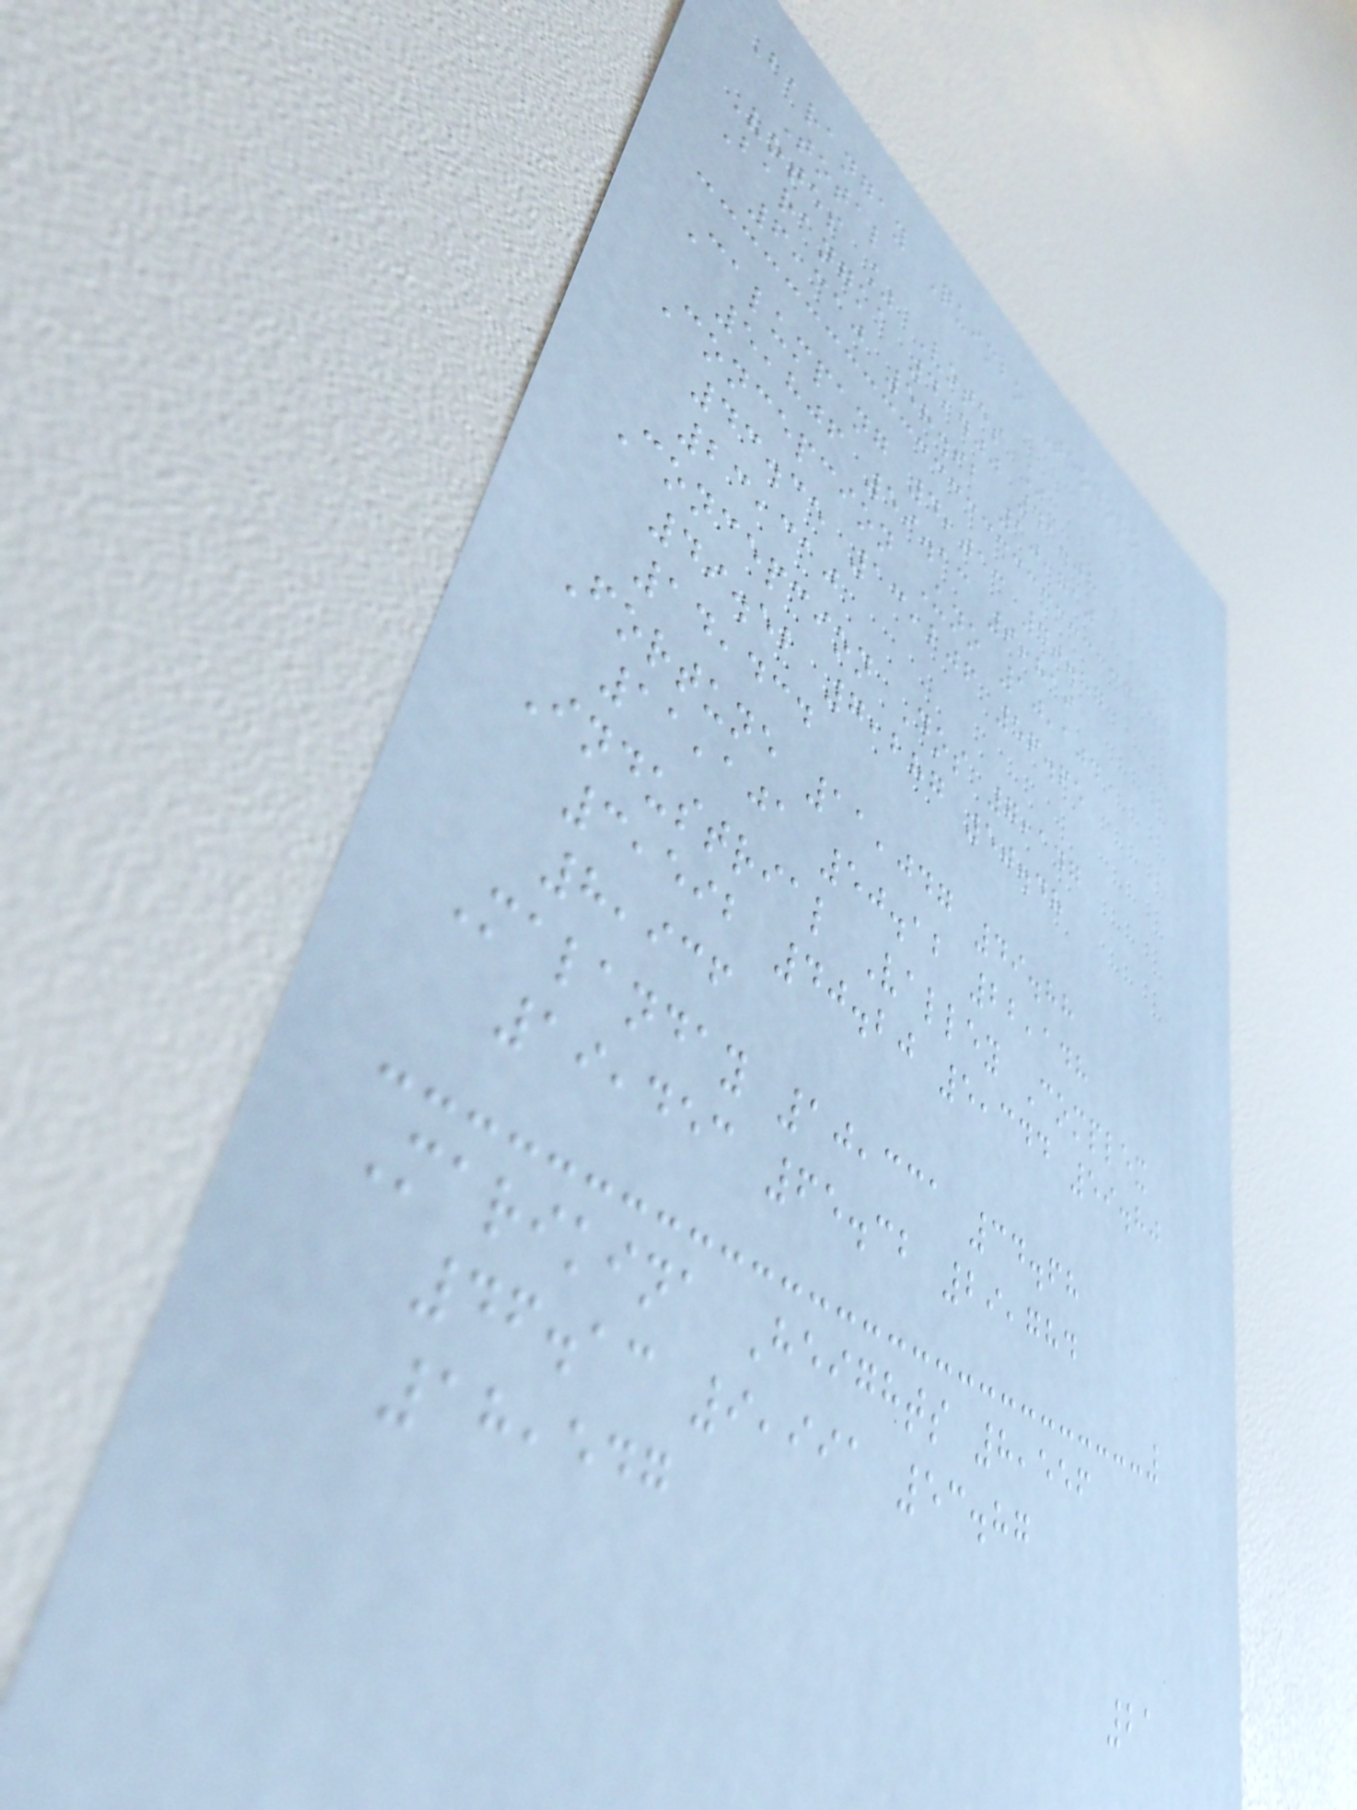Barangay Quimbo Teodoro
Total
Votes % Votes %
Barangka 4,400 41.08
6,310 58.92 10,710
Calumpang 4,013 40.87
5,806 59.13 9,819
Concepcion Uno 10,104
43.35 13,206 56.65
23,310
Concepcion Dos 7,147
49.52 7,287 50.48
14,434
Fortune 11,047 49.88
11,101 50.12 22,148
Industrial Valley Complex
3,592 40.20 5,344 59.80
8,936
Malanday 10,331 34.68
19,453 65.32 29,784
Marikina Heights 8,556
46.13 9,991 53.87
18,547
21
